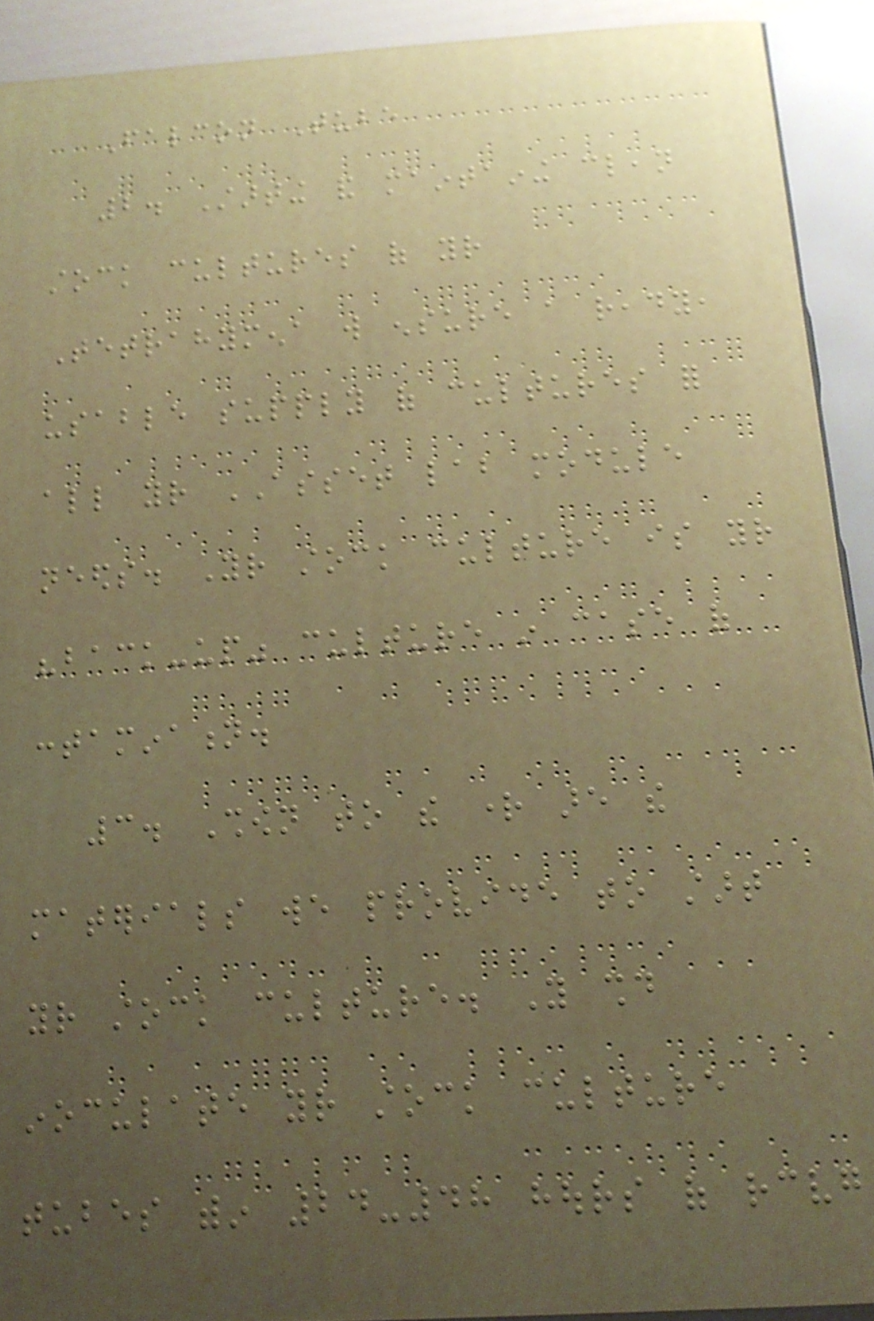Falcon Tube
2. Starting and maintaining clean
stock cultures of your
Tetrahymena will ensure a ready,
usable supply of cultures for
all your ASSET lab module
needs. Your stock culture is your
"back-up" culture in case of
contamination.
3. Shown to the right are the
materials we provide to start
your stock culture. You should
inoculate your stock culture
tubes within 24-48 hours of receiving
